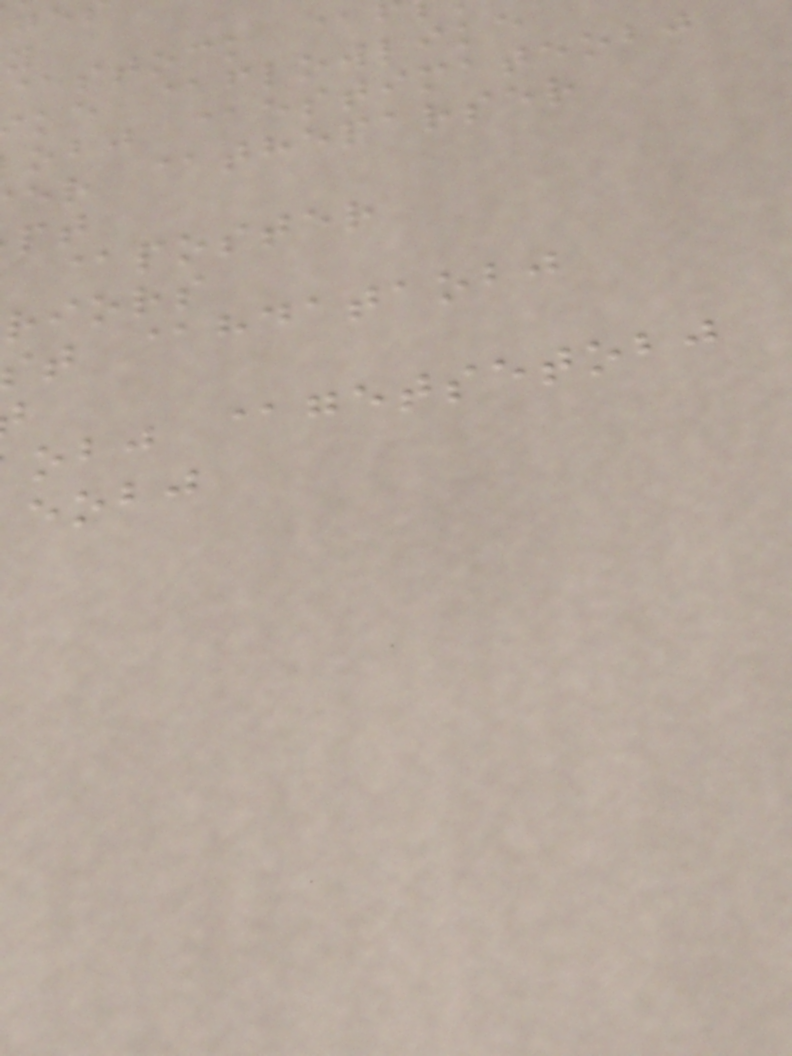@stock @
ke @flowlike
obj @estimateobj
er @theparser
@poster
riors
t @hdataobj
obj @getsetobj
eobj
